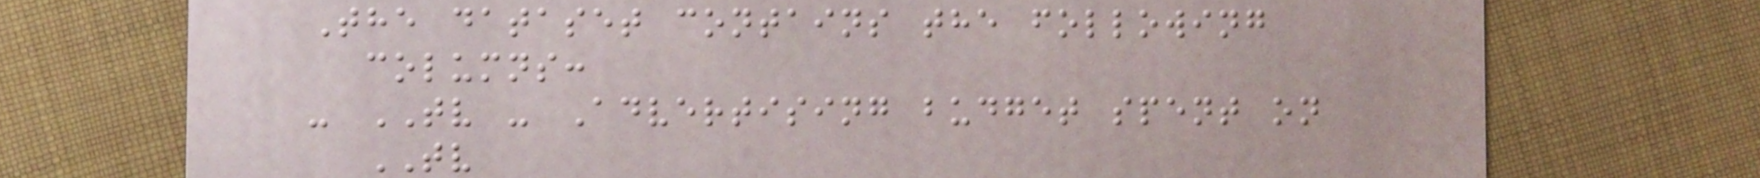The dataset contains the following
columns:
- TV - Advertising budget spent on
TV
